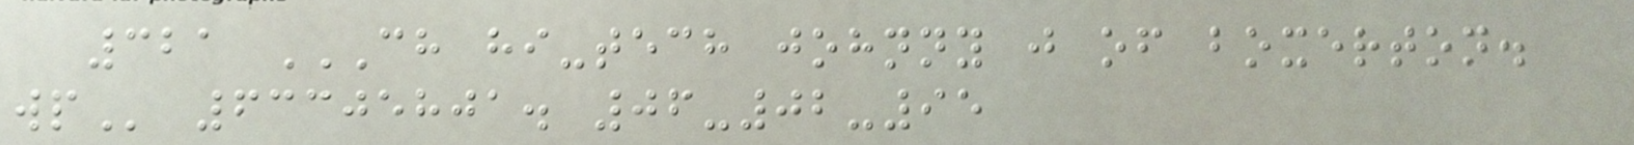321 CH HI-TECH JOHNNY J OF BOXERTON.
WP 63305801. 06-02-95
